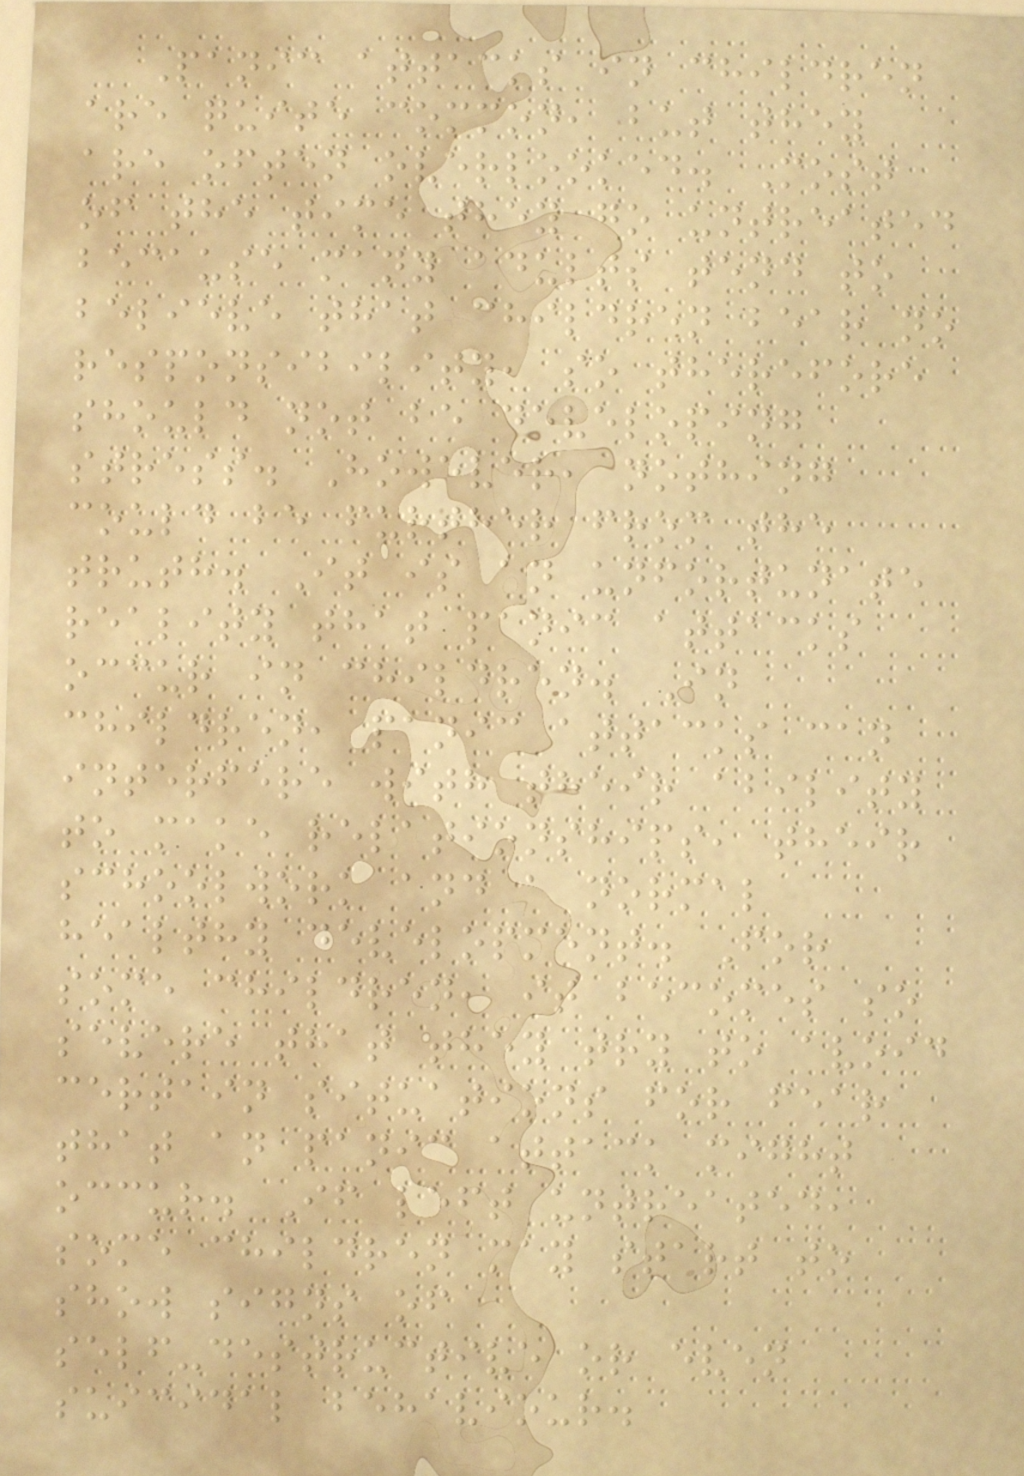Panic attacks in children
are quite common, but they
are often overlooked. Most
of the time they go untreated
because many adults tend to
believe that children bear no
responsibility, so therefore
should not be developing
stress. However, nothing
could be further from the
truth. It is an unfortunate
reality that panic attacks
occur in children. In
children, panic attacks can
interfere with their ability
to make relationships, their
schoolwork and a normal
healthy development. For
some children, it becomes so
severe that they try to avoid
certain situations for fear
that an panic attack might
occur. If left untreated,
some children may start to
show signs of
self-destructive or even
suicidal behaviour.
